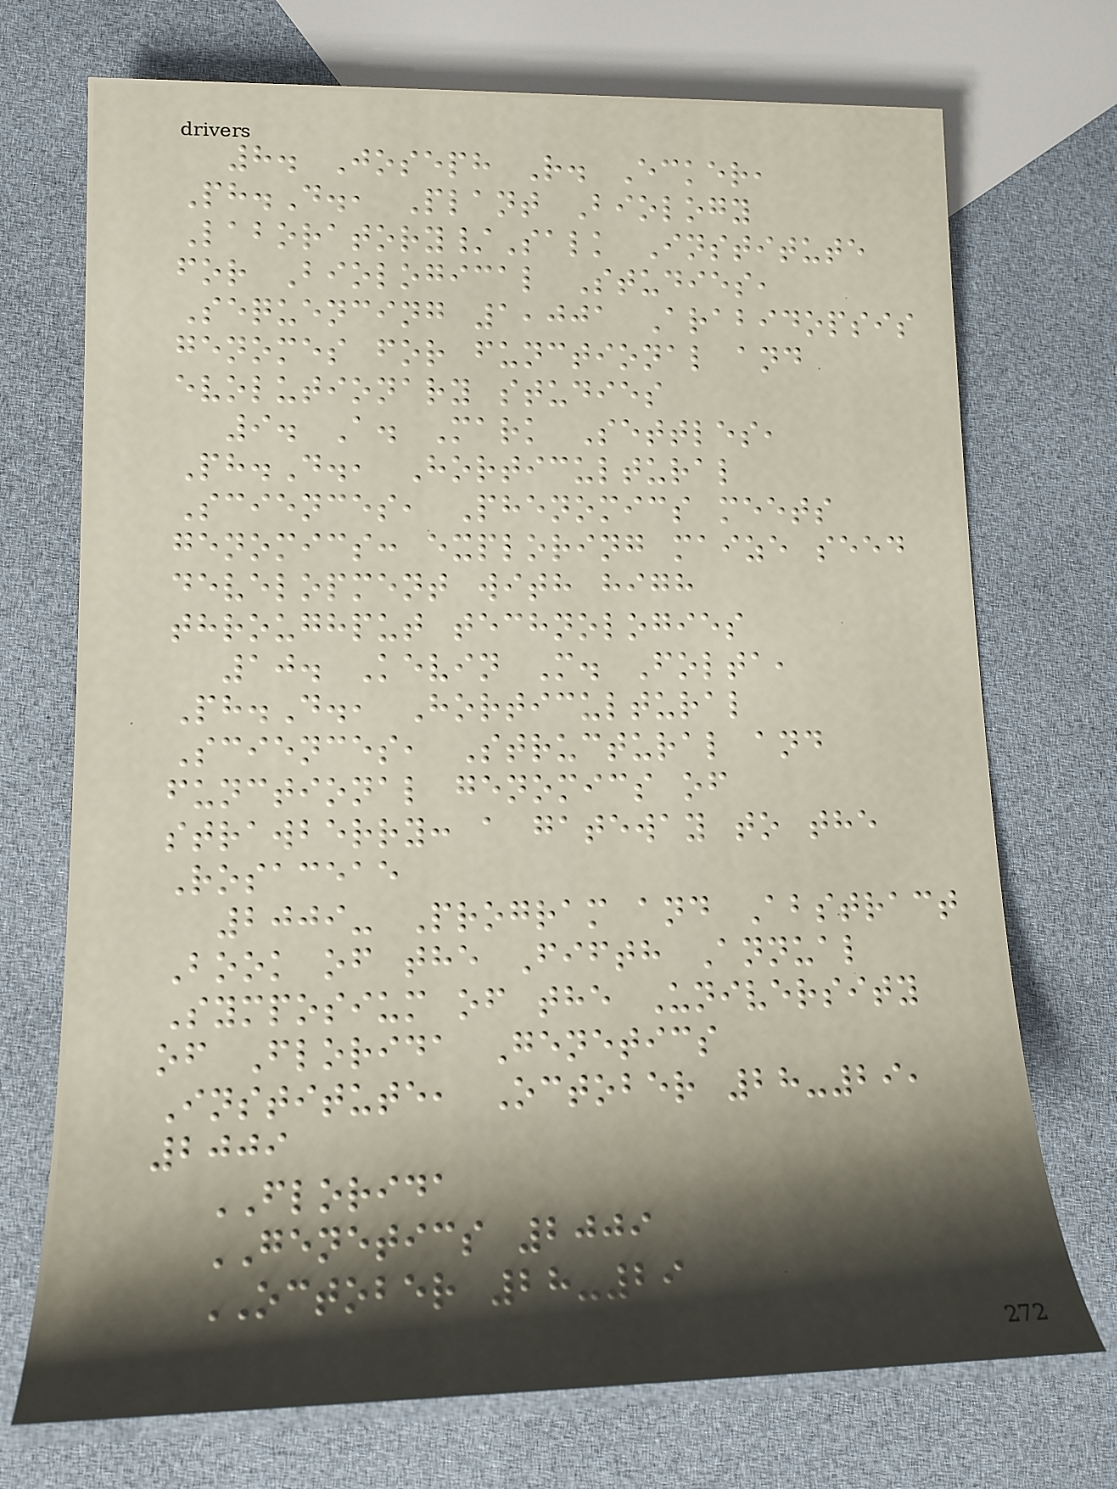8. Joseph R. Ecker,
Ph.D., Plant Biology
Laboratory/Salk Institute
for Biological Studies,
Sequencing 1,001 Arabidopsis
genomes for functional and
evolutionary studies
9. A. Mark Settles,
Ph.D., Horticultural
Sciences, Phenomics meets
genomics: exploring maize seed
development with high
throughput technologies
10. Kevin M. Folta,
Ph.D., Horticultural
Sciences, Structural and
functional genomics of
strawberry: a gateway to the
Rosaceae
2009- Program and Abstract
Book of the Fifth Annual
Symposium of the University
of Florida Genetics
Institute, October 28-29,
2009
FLORIDA
GENETICS 2009
OCTOBER 28-29
